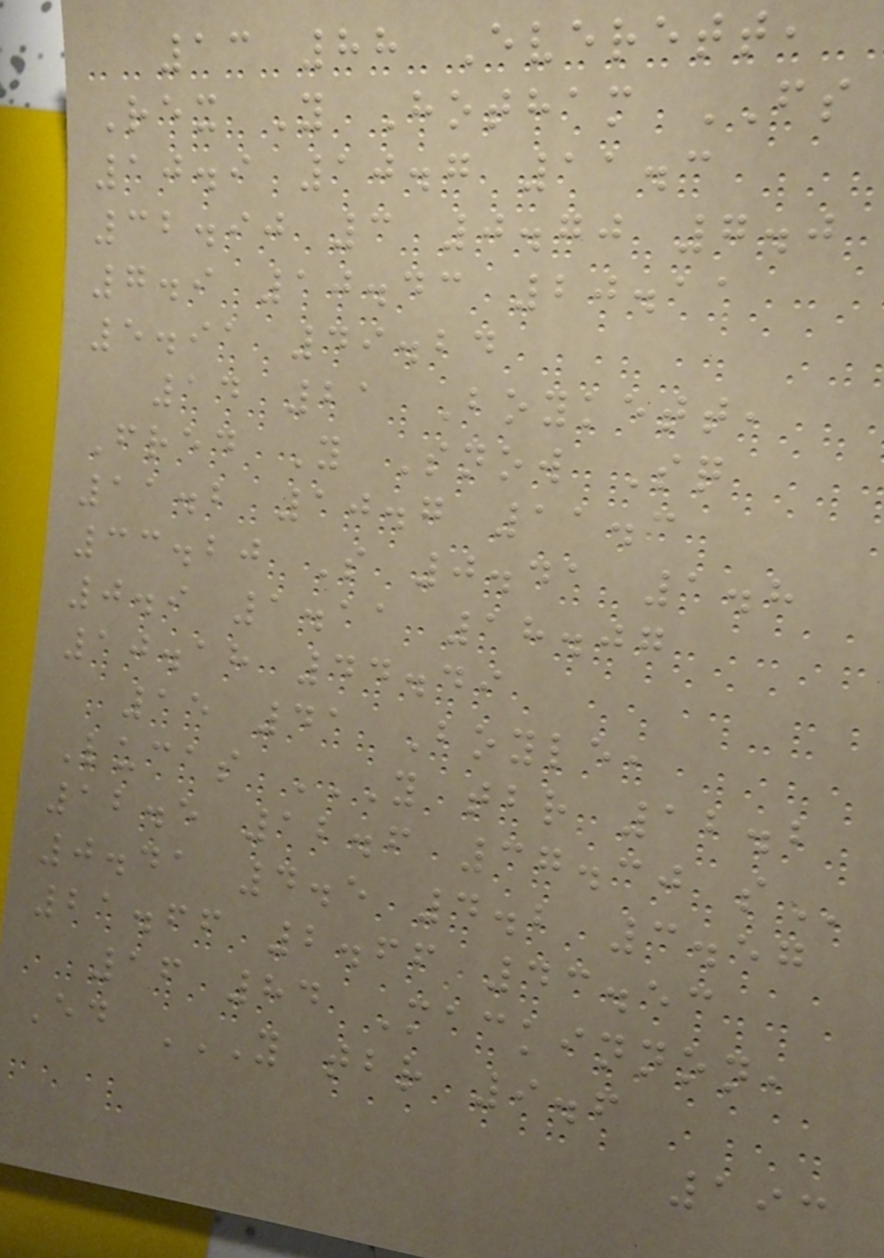13 88 Everett,
Rex Y Hotham FS
10.9 10.7 11.3
32.90 3 0.70 7.0
7.9 10.43 20.11
5.91 49.24
14 21 Boykett,
Fred Y Snow Sq
11.2 10.7 11.3
33.20 S 0.41 1.8
0.9 1.11 18.07
10.18 44.49
15 41 Boyle,
Lucas Y TBR 12.2
12.5 12.6 37.30 S
0.41 4.5 4.2 3.57
21.66 2.66 43.53
16 84 Mackinnon,
Ed Y TBR 9.6
193
